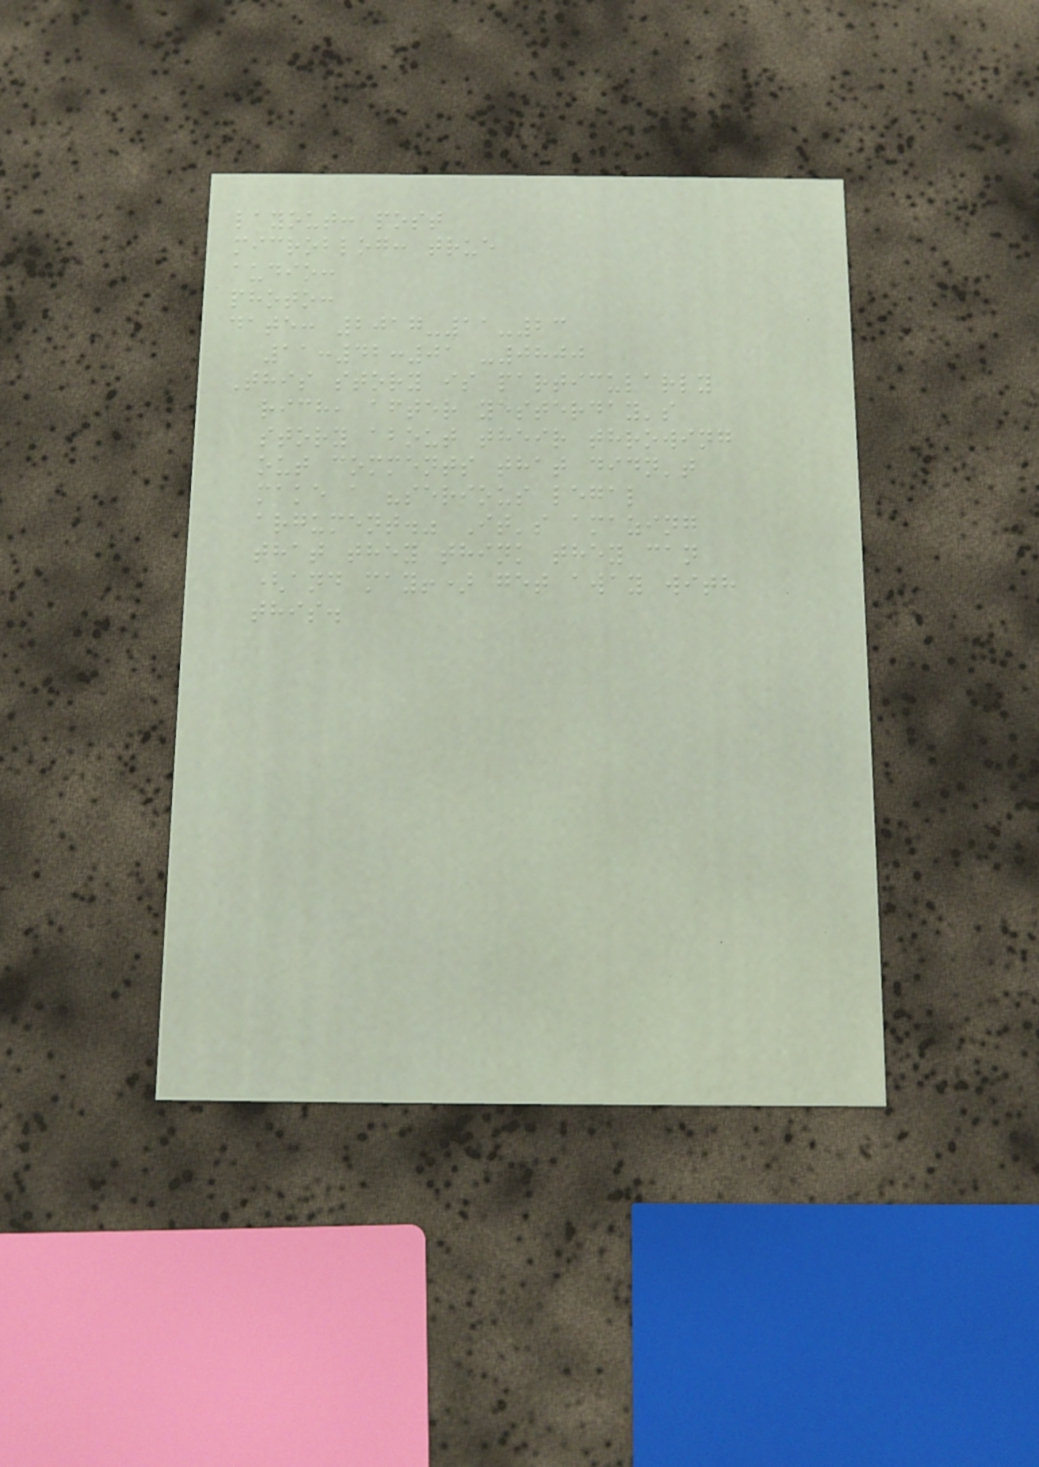layout: post
microblog: true
audio:
photo:
date: 2017-11-23
11:42:01 -0800
This story is particularly
rich, after yesterday's
story about their throwing
out comments that didn't
make a "serious legal
argument." It's amazing
that they think they can
(and may!) get away with
this.
